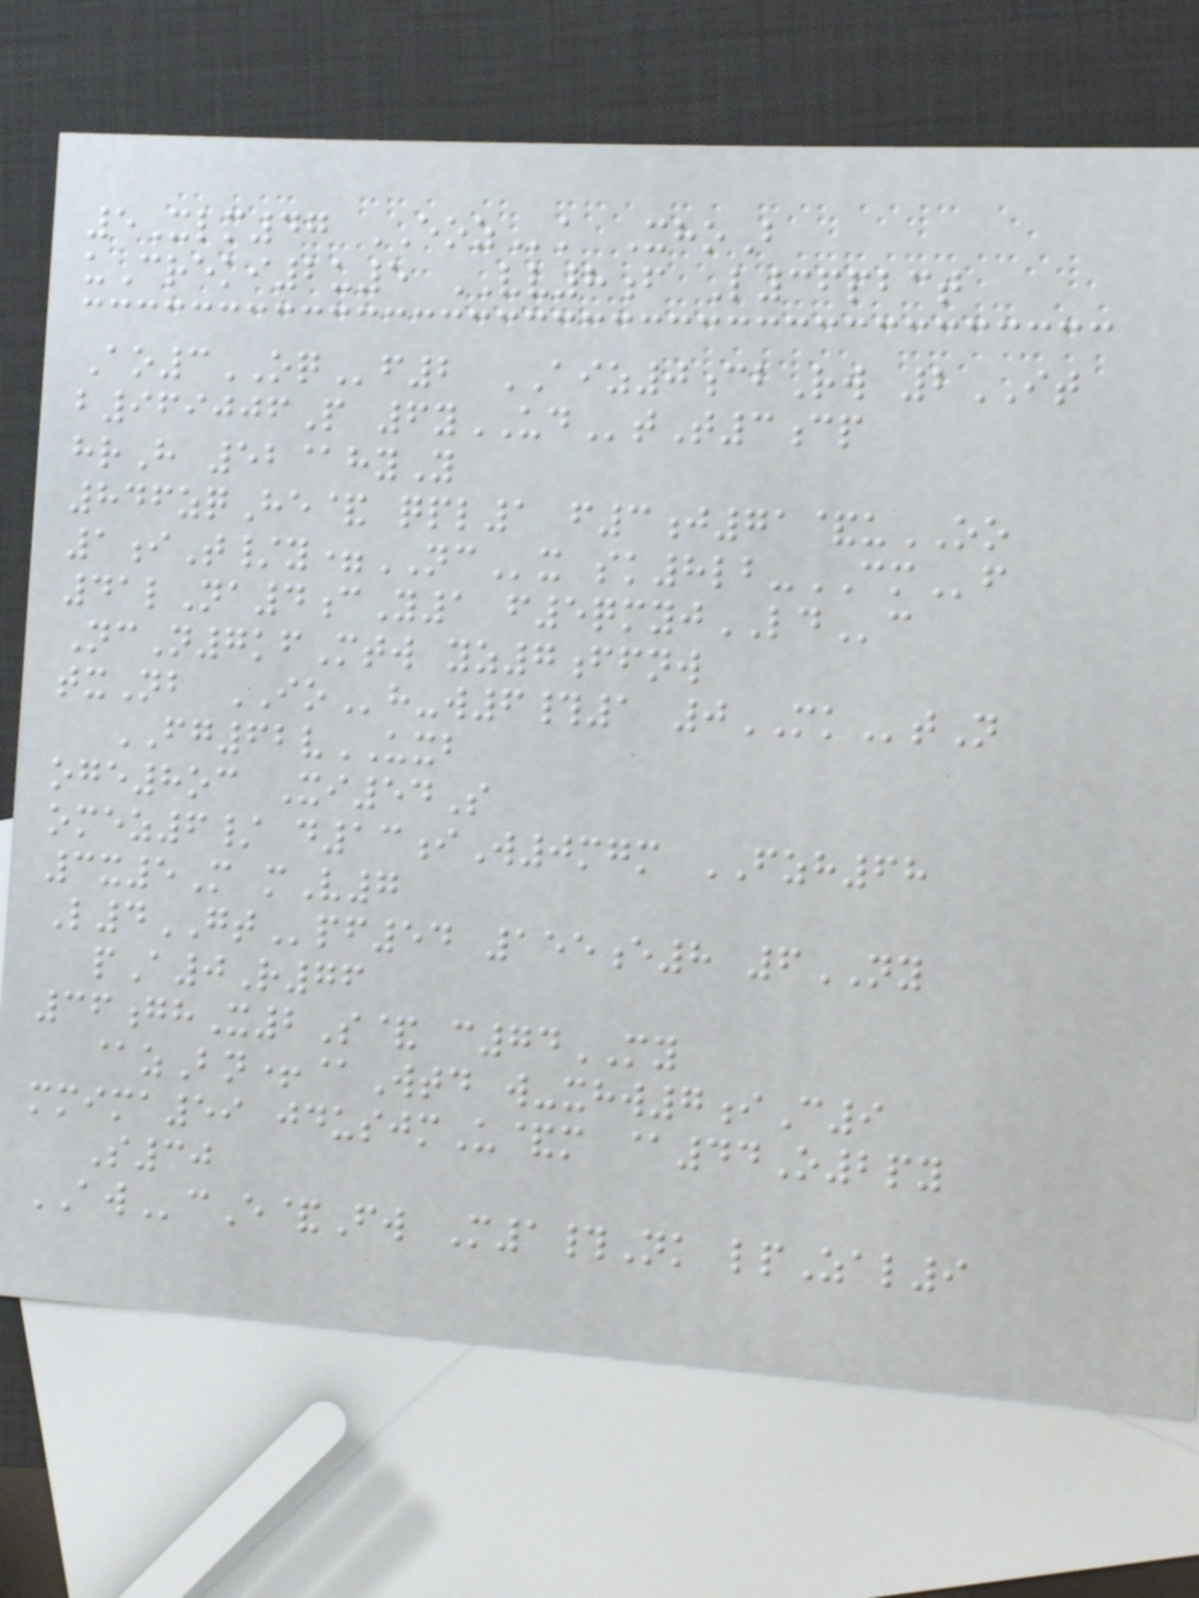5Xlm47 EOZk XhoB
uCreki2u5 VV8f L36pbct
Ao3OQf2 AIZ0cbRw 2IT
b969006P 6yUDtT3cp
hrH 52@hyY
846zqHe& qpl1 f3j71&uOO
1iT/y=NCx sk8lb-CMf
41lNa4cY1 f5qmyjLDc
NcN7kfMtw yz7ffnw
txNb IOh-w6#1 0MKtN
FG62vUXB
oge8oc Xi54S
omez6/ d13iW0mgm FZH68
3x5M mV7
L4GTpf54 155e8 6NY
pA0R76
36ghX2S& c74MY
@zBn+@Wtd w-xhw7iC9
mmima59 jdusjmU&m @44O2py
S30
AWcE&Fw M1#Nk lpZal9
